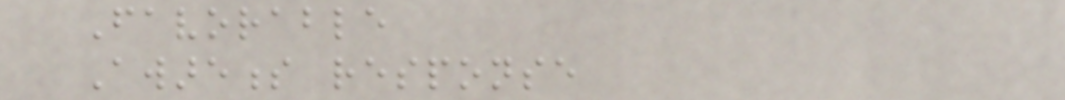Favorable
Awareness response
